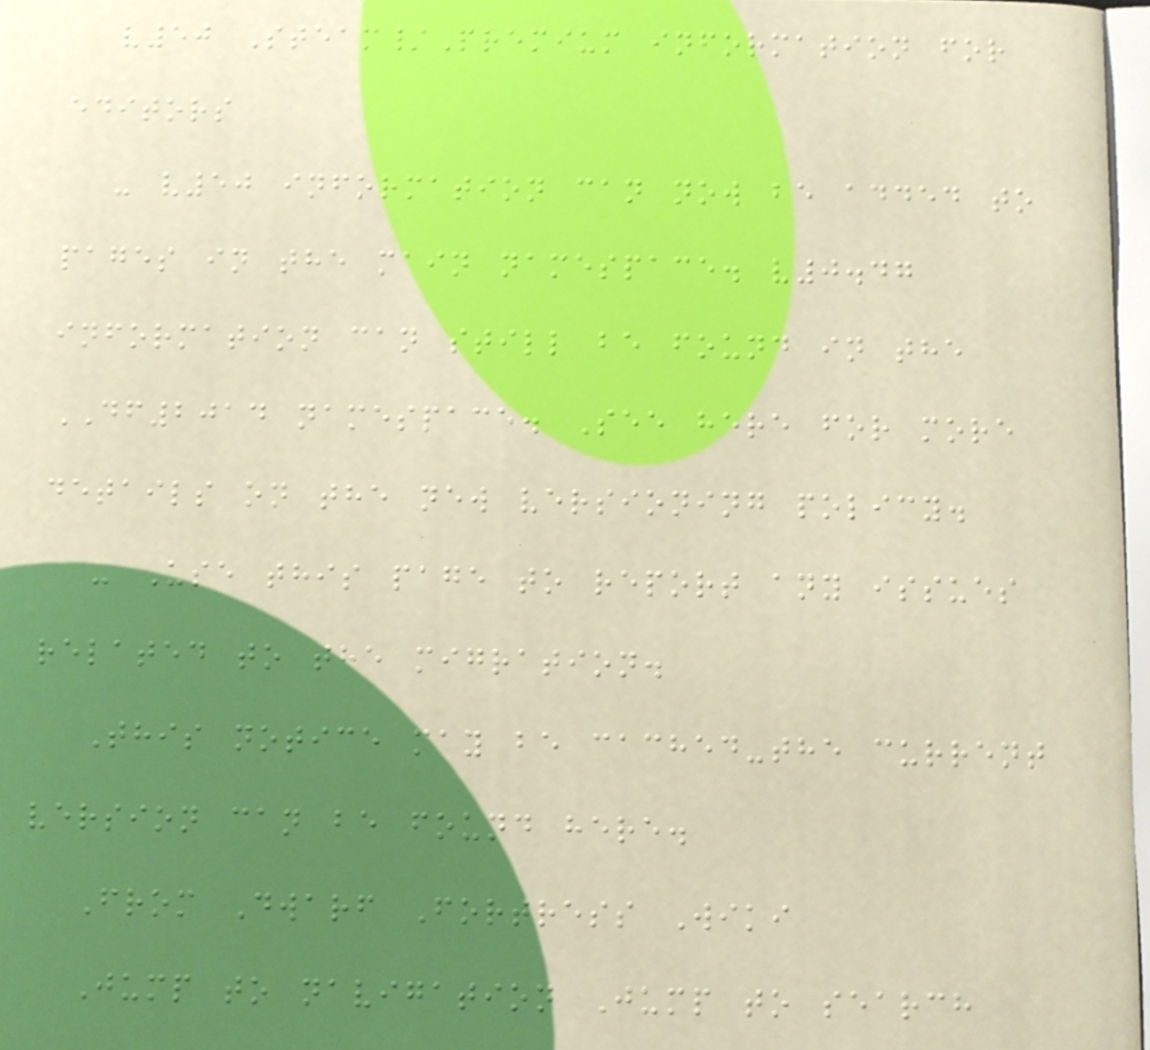v50 Steam/Premium information for
editors
- v50 information can now be added to
pages in the main namespace. v0.47
information can still be found in the
DF2014 namespace. See here for more
details on the new versioning policy.
- Use this page to report any issues
related to the migration.
This notice may be cached-the current
version can be found here.
From Dwarf Fortress Wiki
Jump to navigation Jump to search
